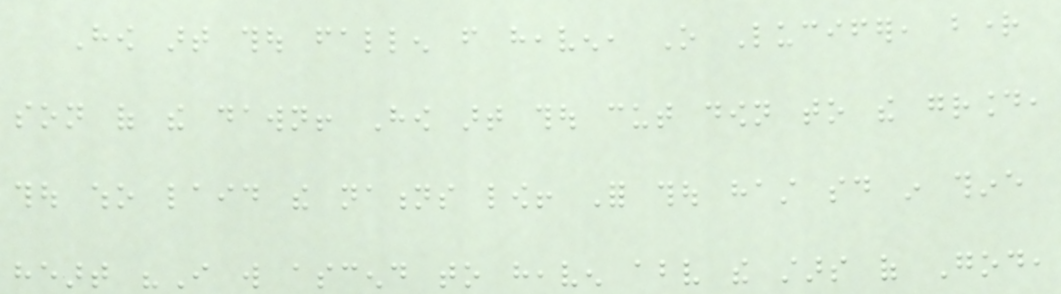How art thou fallen from heaven, O Lucifer, bright
son of the dawn! How art thou cut down to the ground,
thou who laid the nations low! For thou hast said in thine
heart "I will ascend to heaven above the stars of God,
